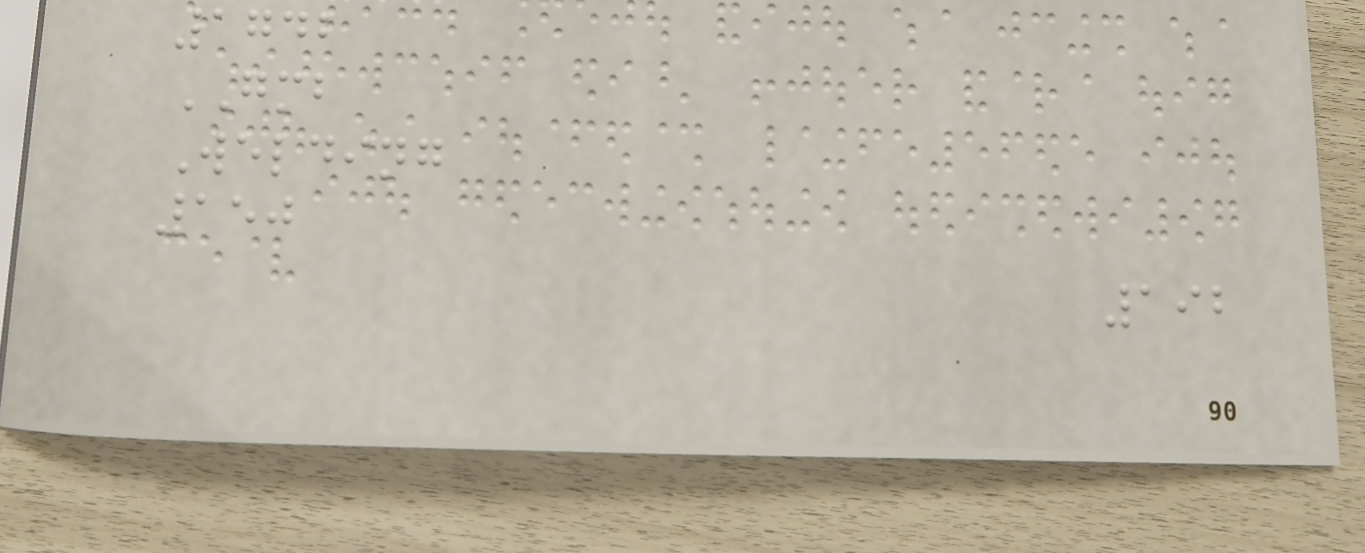1742
GMB
Welding
150
192
